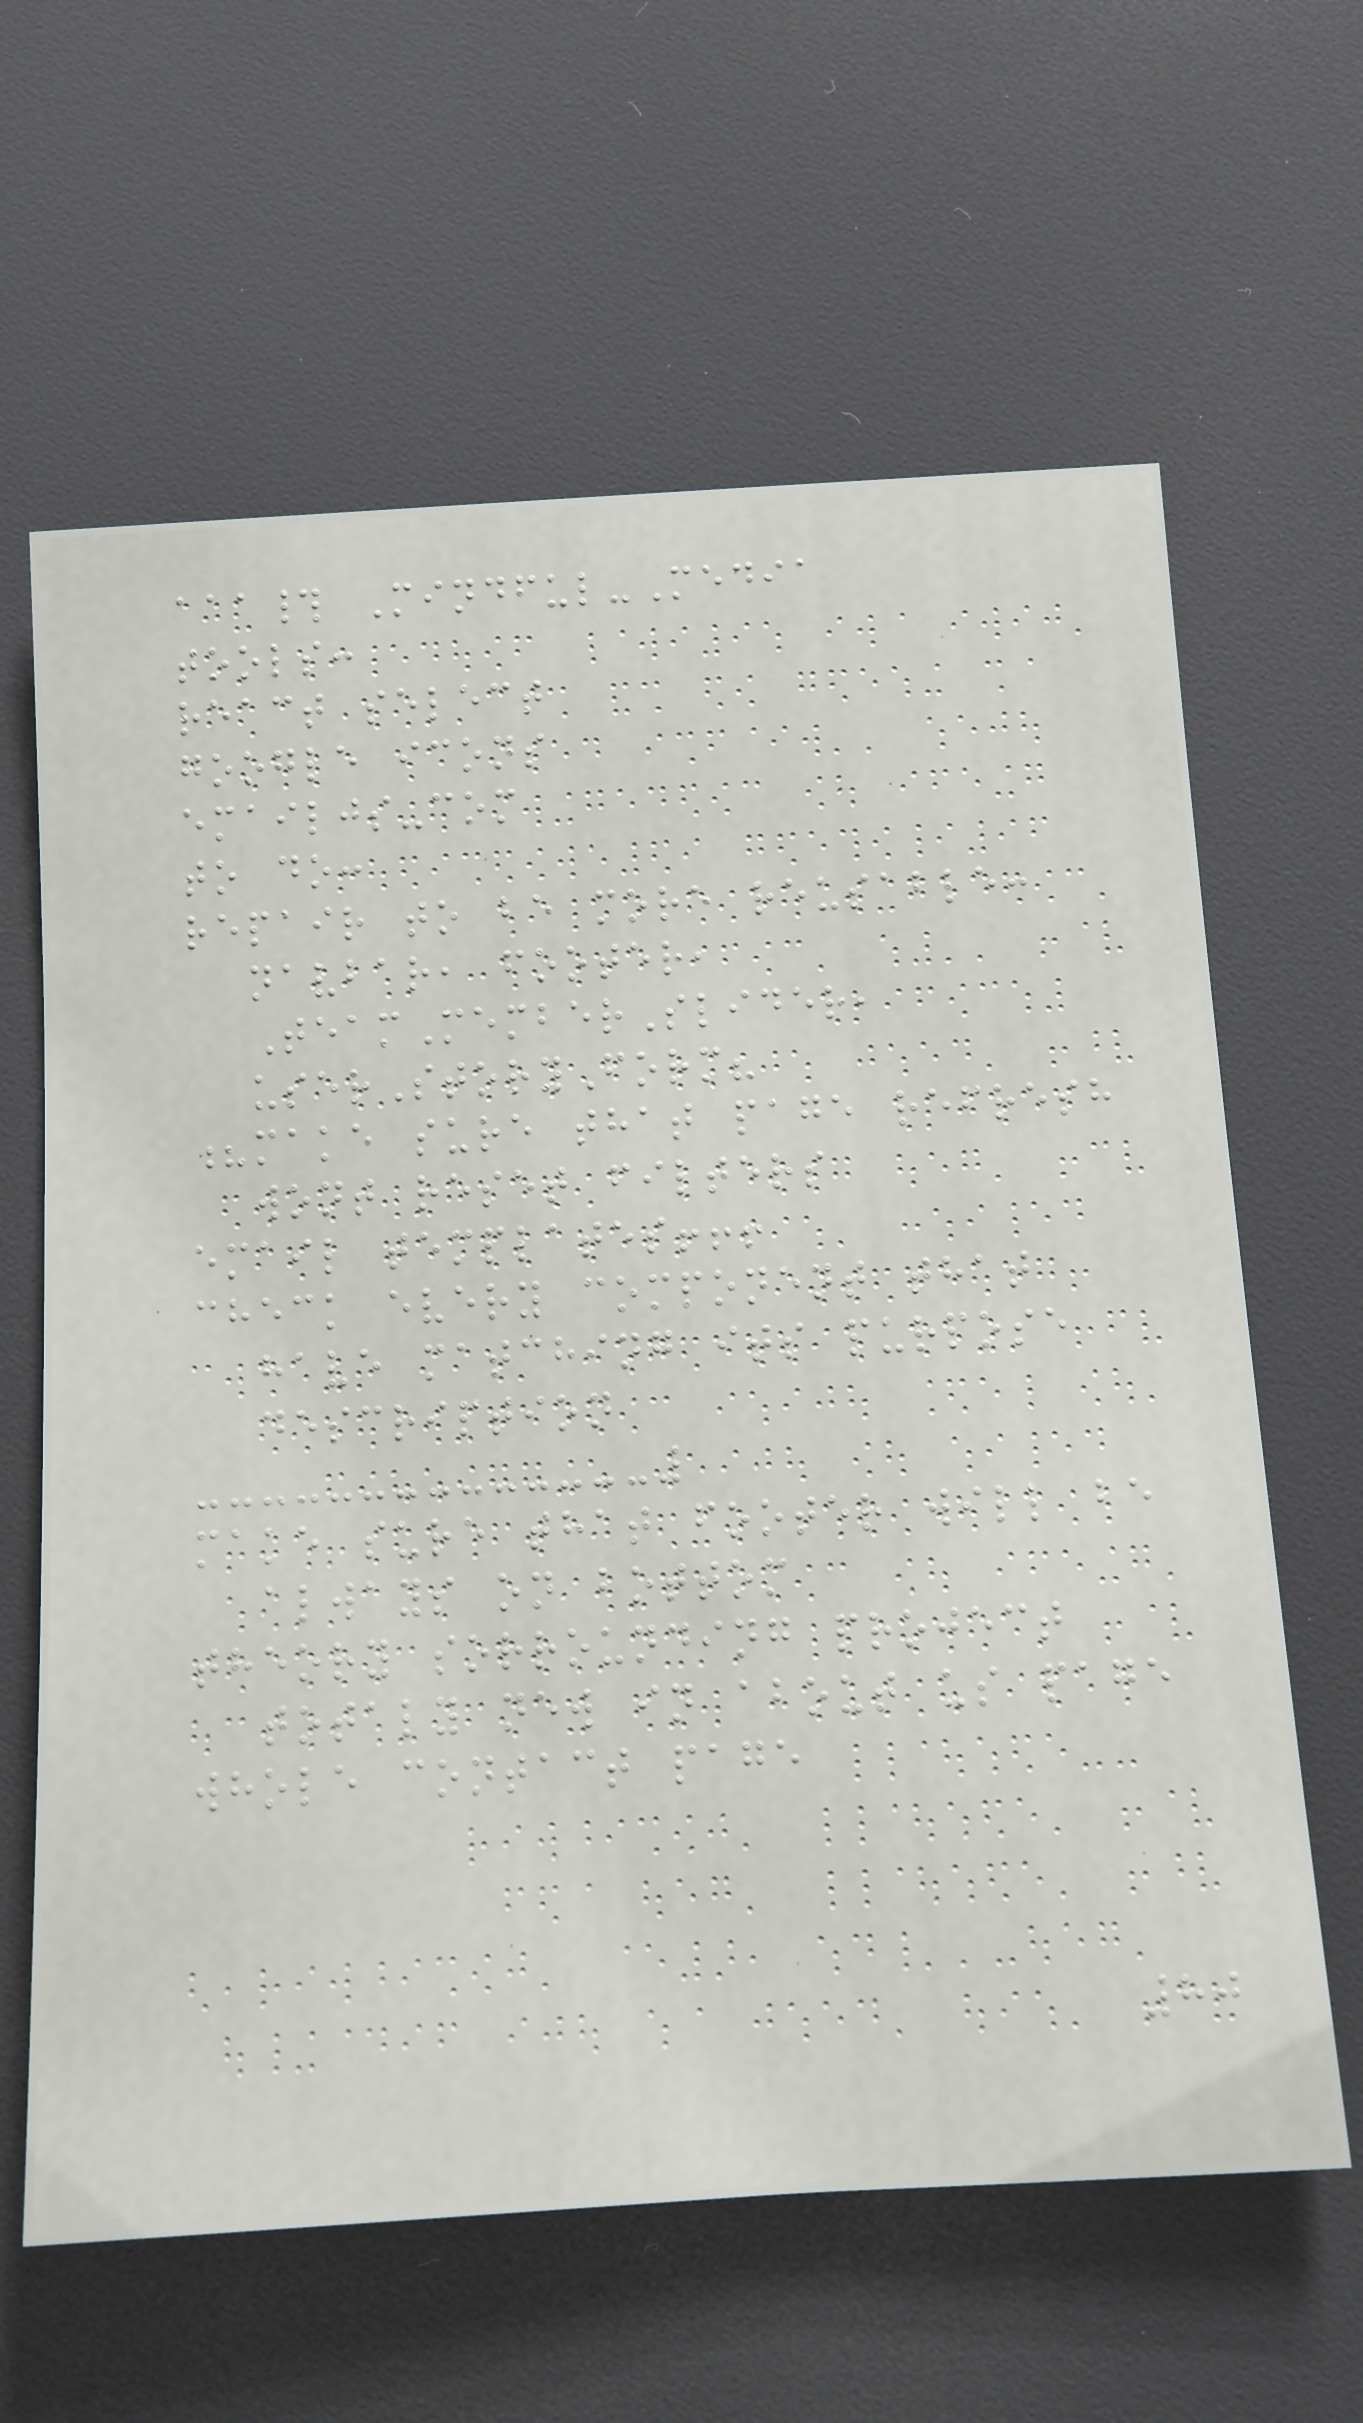aaa# Mindful-Media
tools:
react select
google icons
emailjs-com
to do:
repair to be more reusable:
navbar, footer,
TeamMemberSlider,
userStoryForm?
?make sure that page refresh
wont reset filters
email templates!!!
check every component that
have matching its purpose
description
make sure that footer will be
always on bottom
theory sorrounding project
totaly new in about us page
whole contact page
80
